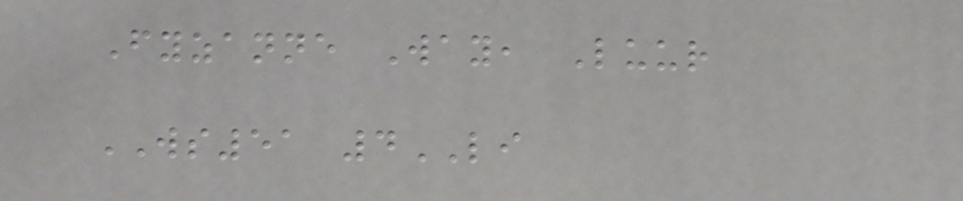Fyzanne Way, Luur
WS51 4LI
